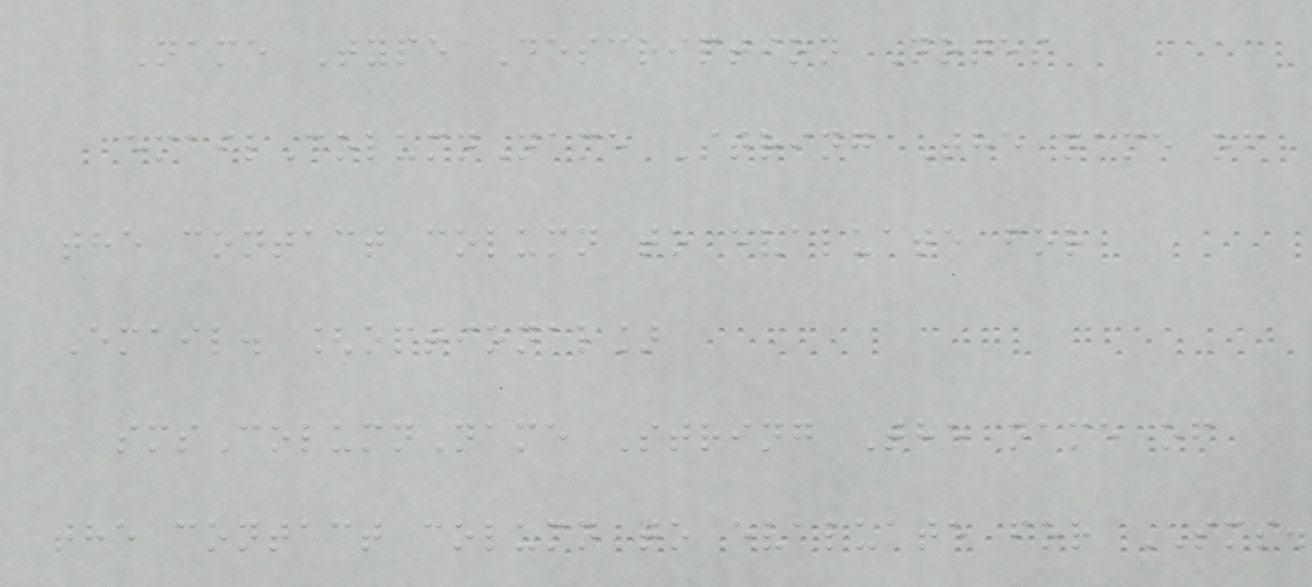Name Type Description Notes
emailColumnName String The name of
the contact column to evaluate for
Email. [optional]
smsColumnName String The name of
the contact column to evaluate for SMS.
